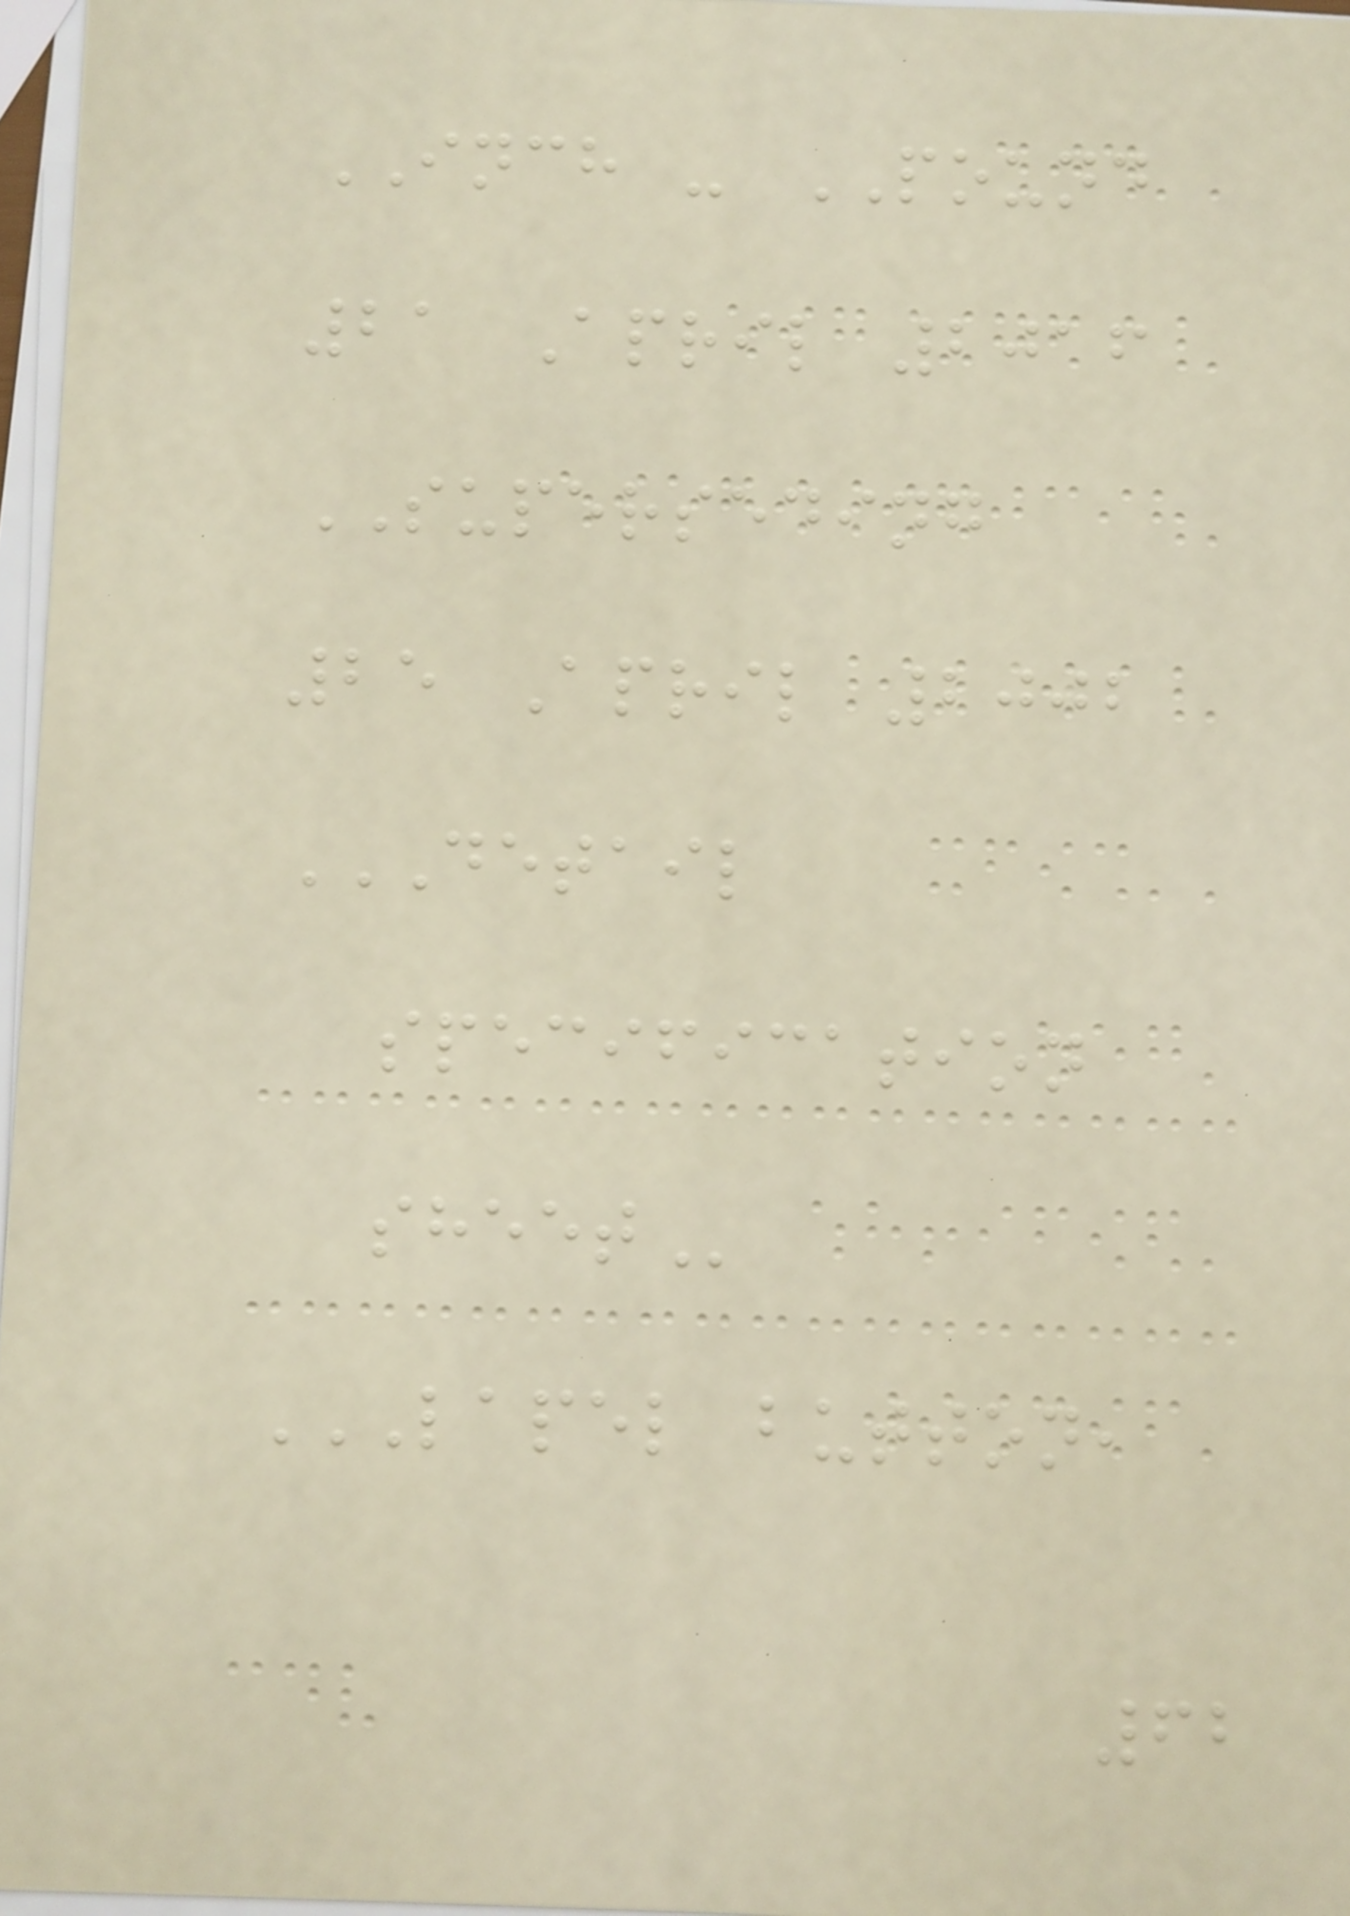INCH - POUND
21 April 2016
SUPERSEDING
25 April 2002
DETAIL
SPECIFICATION
SHEET
LAPEL BUTTON,
62
